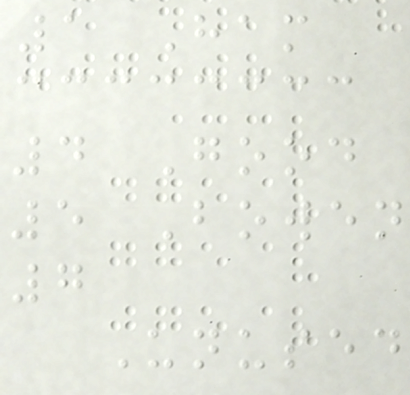1 Ham
4 Good
5 Bowen
7
Unused
